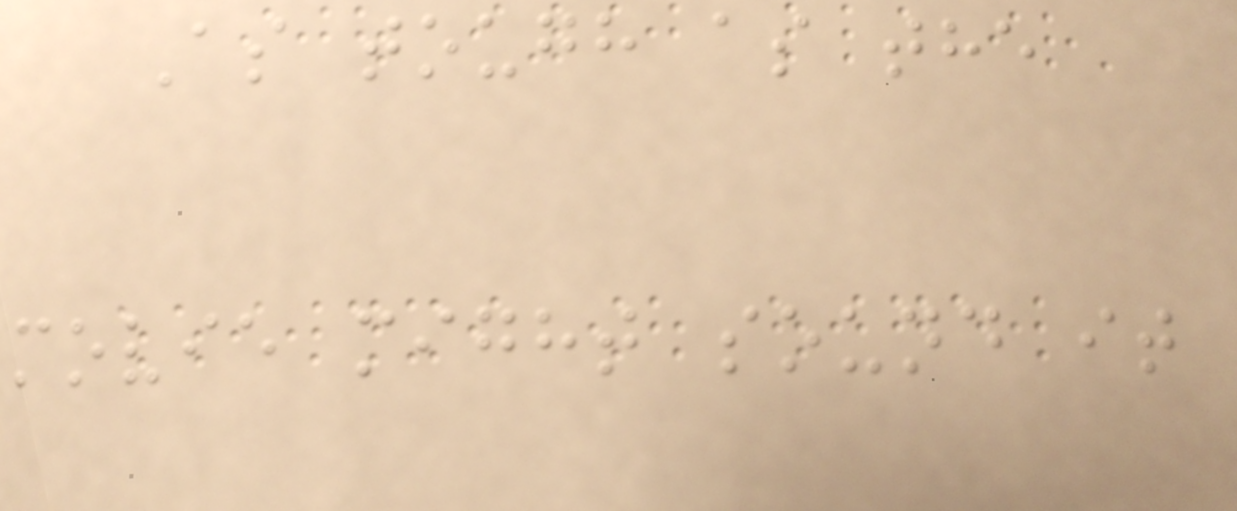As tough as the
movie might sound it
